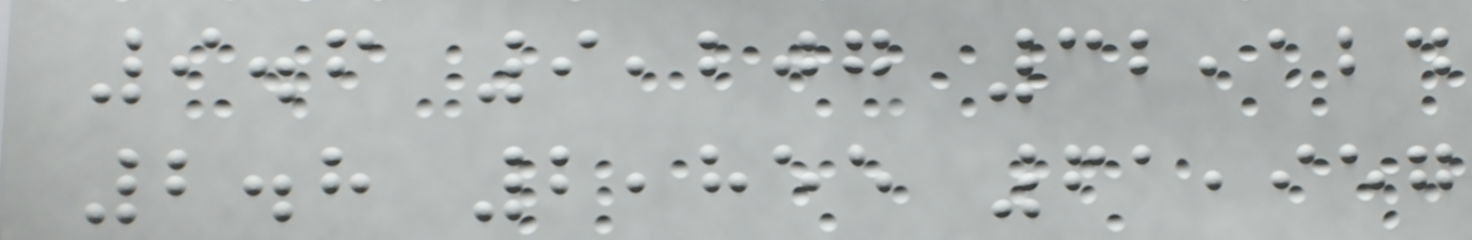9.6 9,207 32,124
2.8 2,855 61,957
